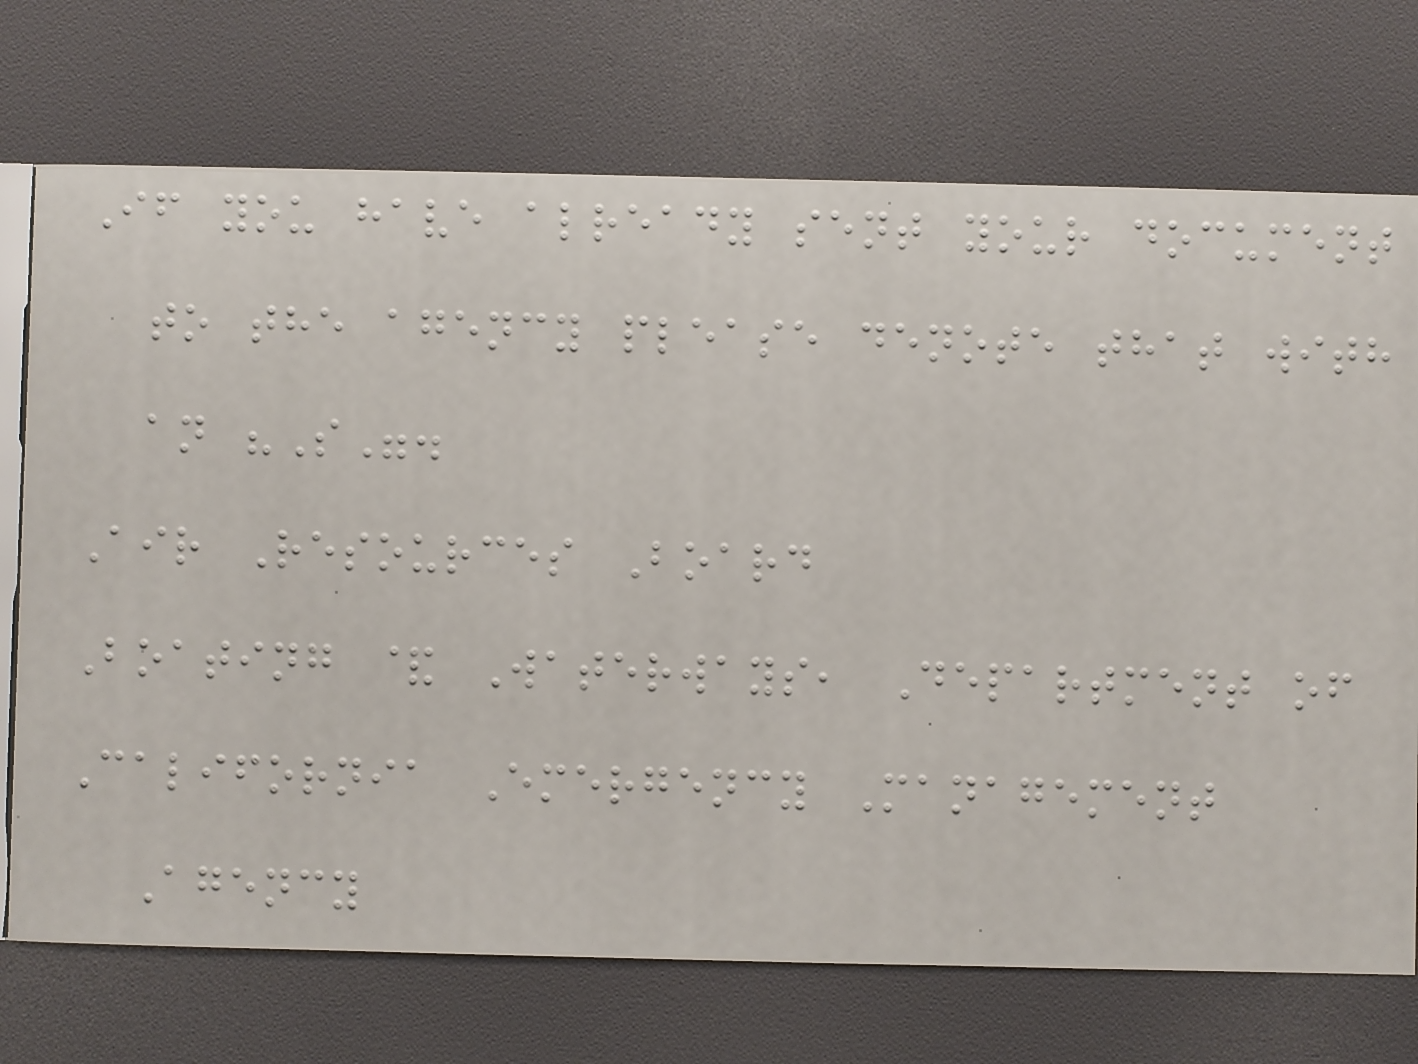If you have already sent your document
to the agency please denote that with
an "S".
Air Resources Board
Boating & Waterways, Department of
California Emergency Management
Agency
